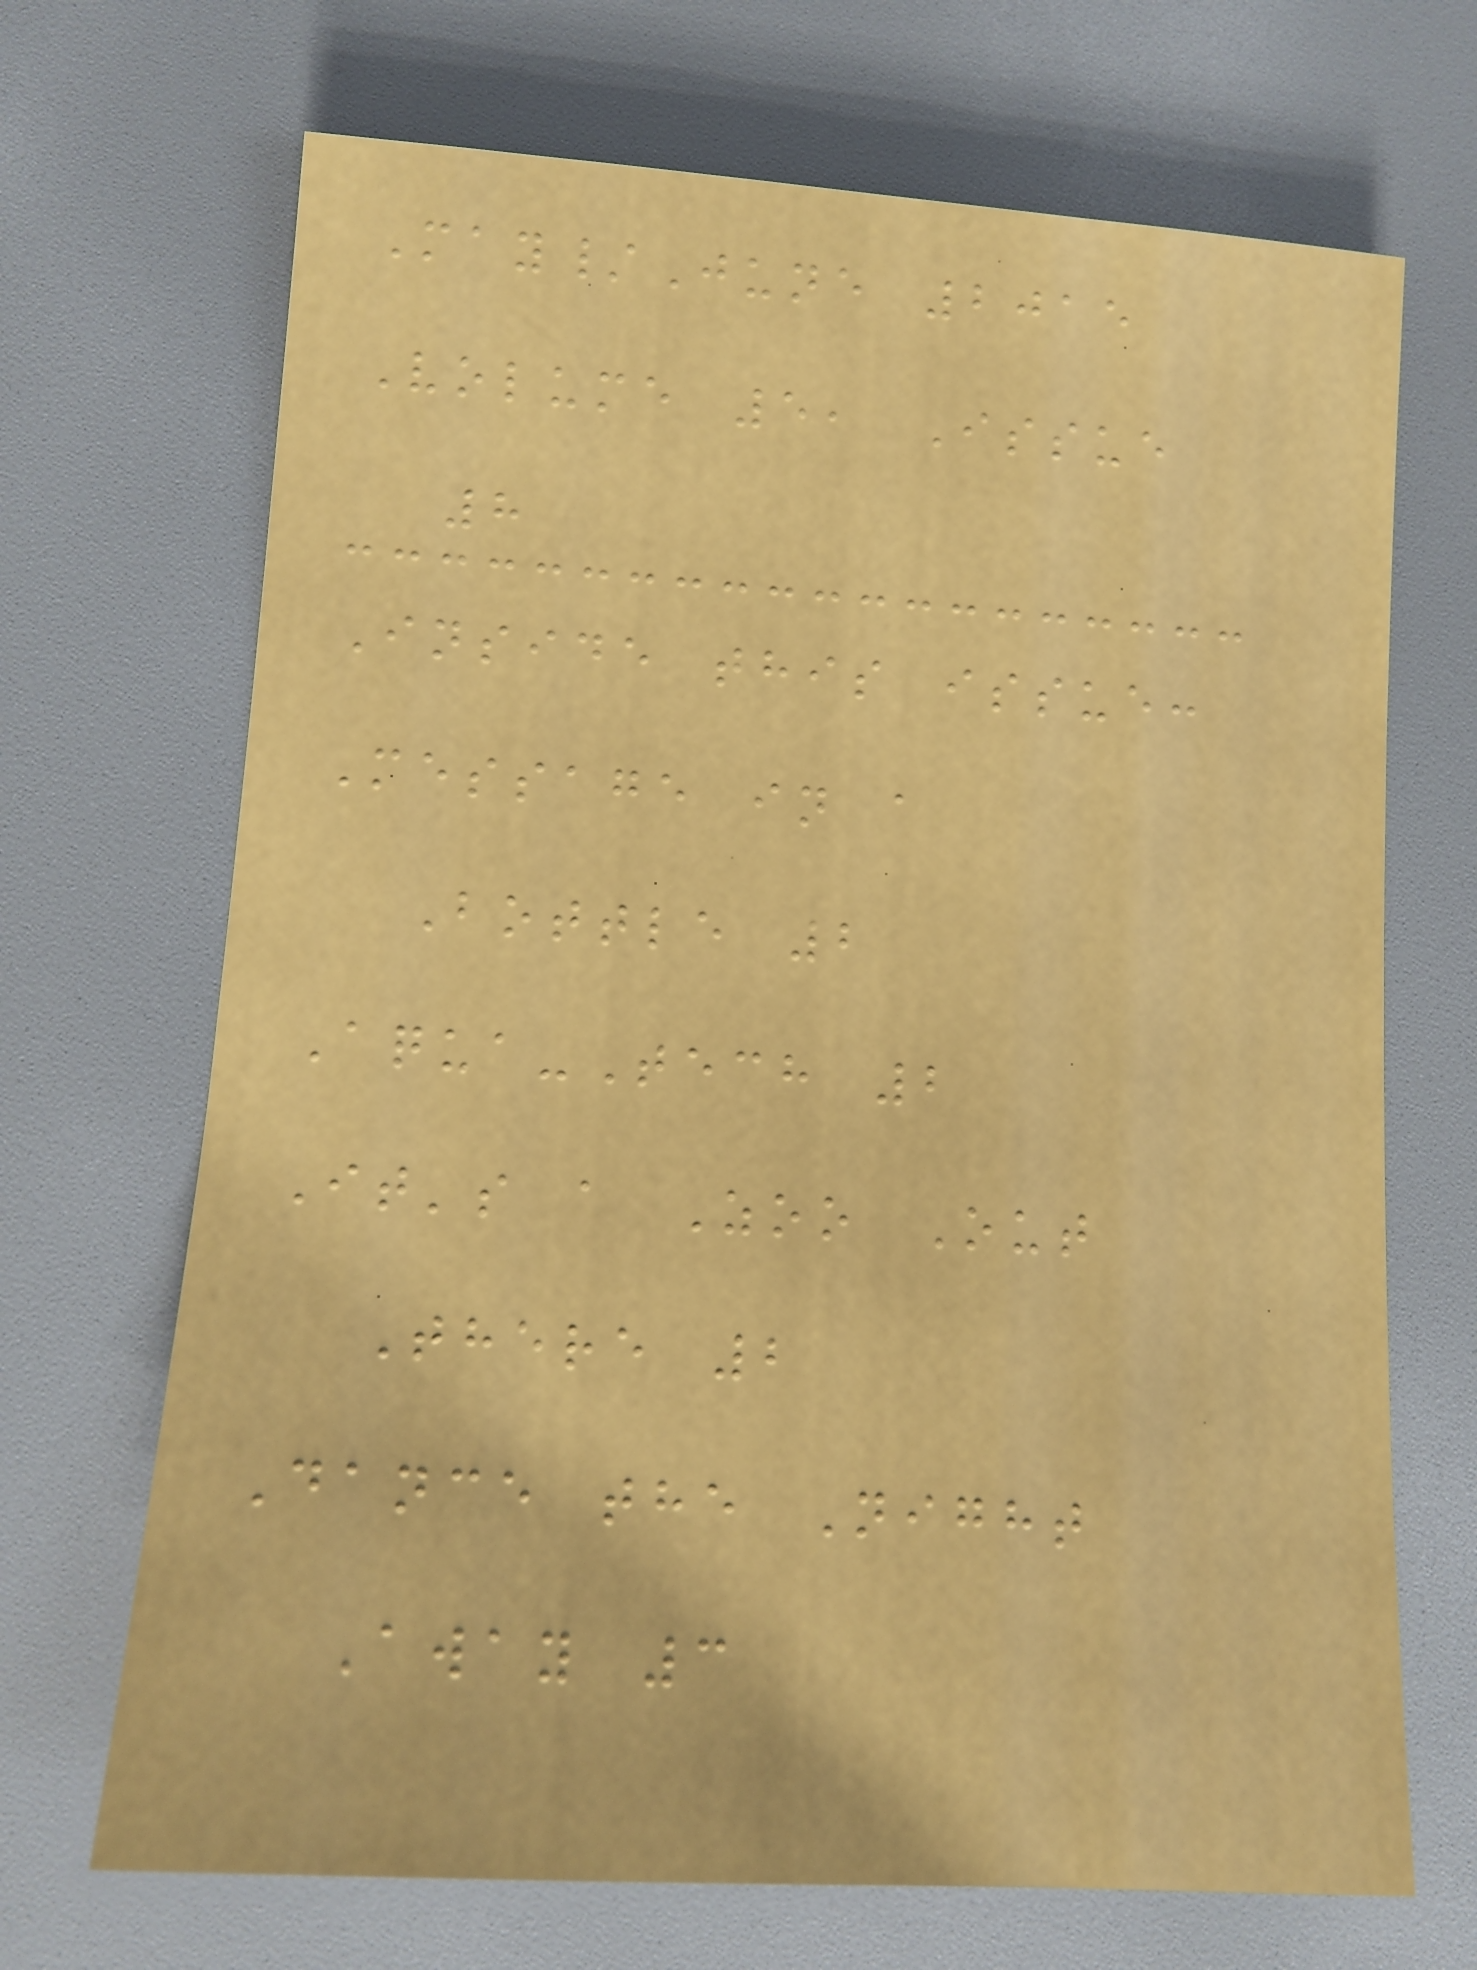May/June 2015
Volume 5, Issue
8
Inside this issue:
Message in a
Bottle 2
Aqua-Tech 2
It's a Zoo Out
There 2
Dance the Night
Away 3
